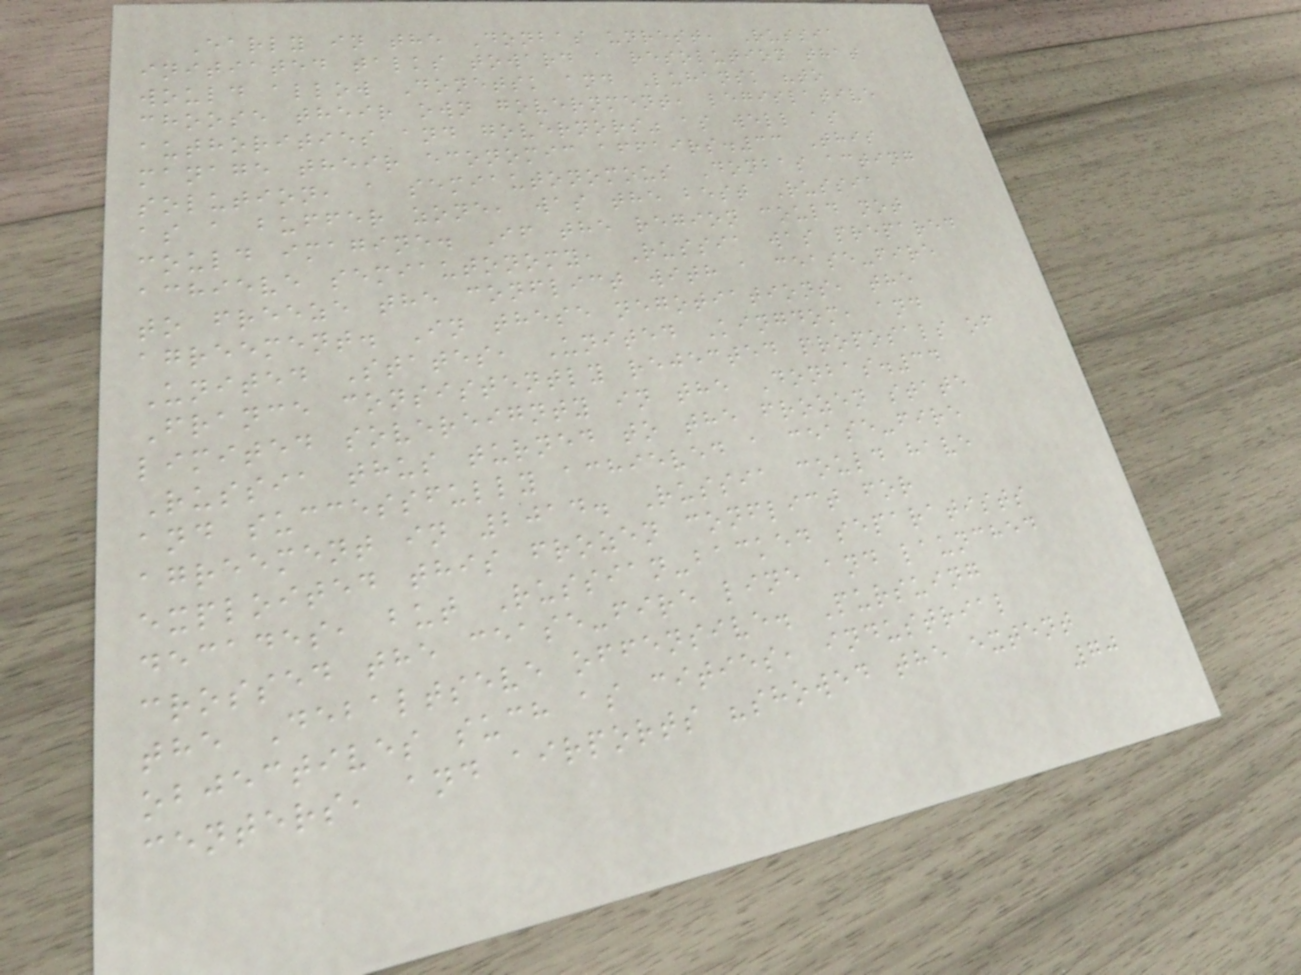Early in the Donbas unrest, Russia
initiated talks toward a resolution that
would allow Donetsk and Luhansk "to
choose their own government, legislative
authorities and governors" as well as
manage their economic affairs.33 This
solution, a semiautonomous Donbas acting
as a buffer zone, was the best Russia
could imagine. If the region could not
achieve semiautonomy, Russia was prepared
to freeze the conflict with a cease-fire
agreement. In these negotiations, the
United States, United Kingdom, and
France consistently rejected proposals of
limited sovereignty in the Donbas.34
Russia thus turned to the frozen state
and successfully achieved a cease-fire
agreement in 2014. Russia could have
exploited this frozen conflict for
decades, but Russian-backed separatists
crossed the cease-fire line and launched
the Debaltseve offensive. Pursuing
objectives such as cities, industrial
centers, and airports "showed the extent
70
